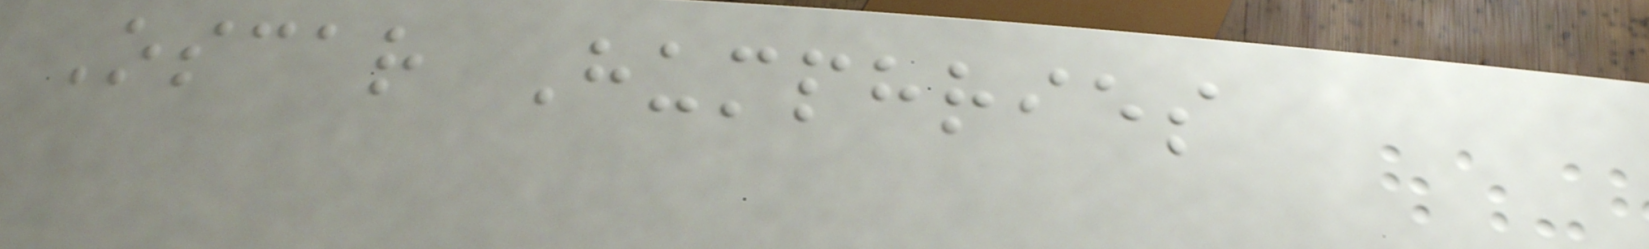Oscar Humphries
